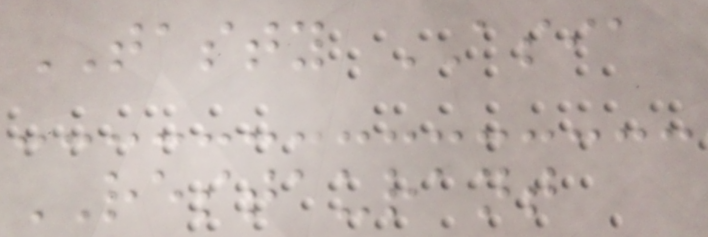TASTY ASIA
RESTAURANT
